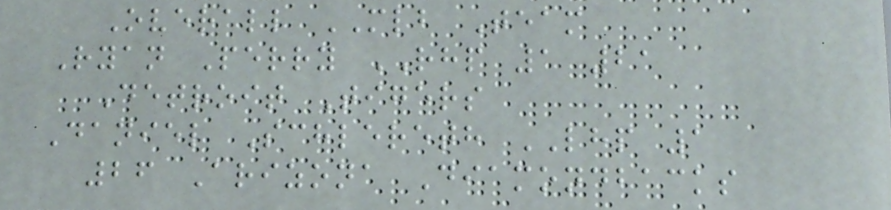Overall MLB Team
Ryan Perry RHP 1 21
Detroit Tigers
Daniel Schlereth LHP 1
26 Arizona Diamondbacks
